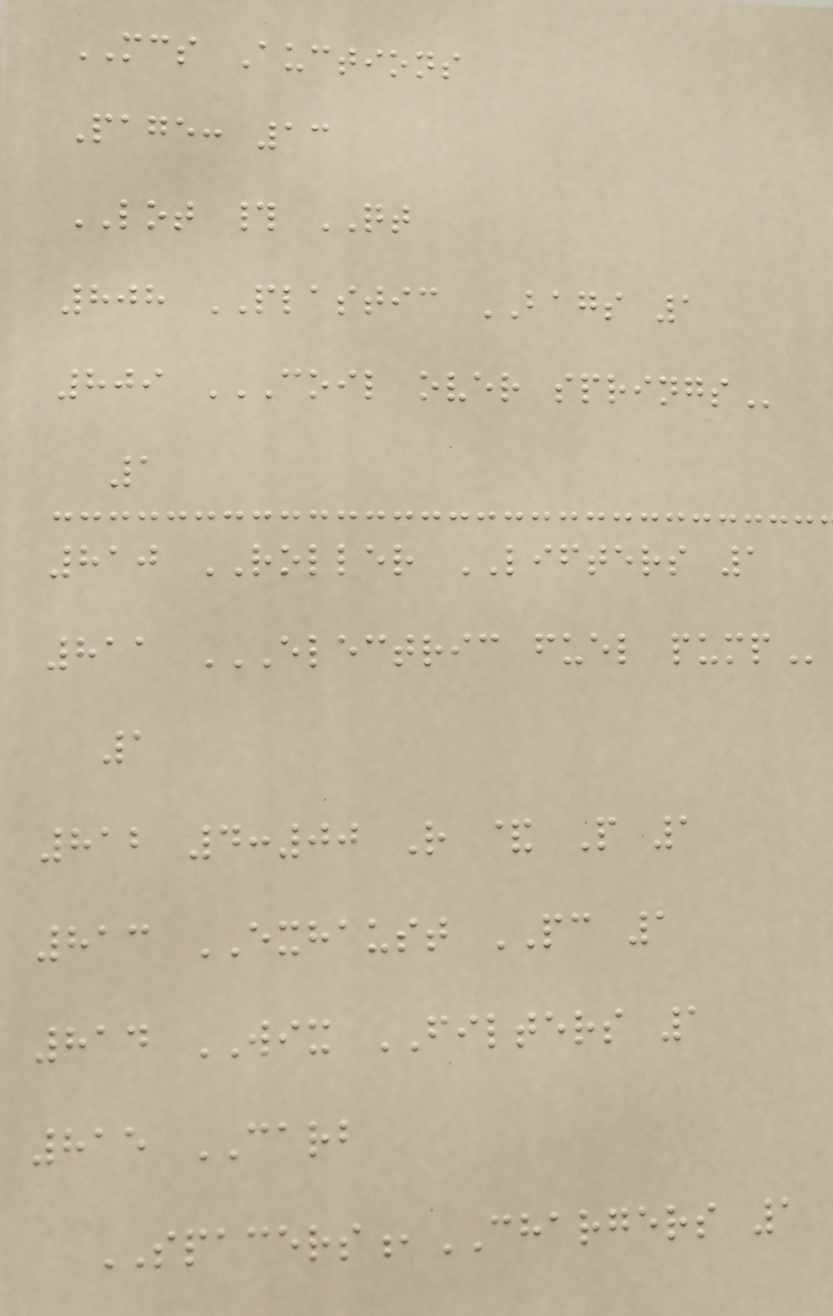MCS Auctions
Page: 13
LOT # QT
808 PLASTIC BAGS 1
809 COIL OVER SPRINGS
1
810 ROLLER LIFTERS 1
811 ELECTRIC FUEL PUMP
1
812 4:00 R & P 1
813 EXHAUST PC 1
814 WIX FILTERS 1
815 CARB
SPACERS,CHARGERS 1
